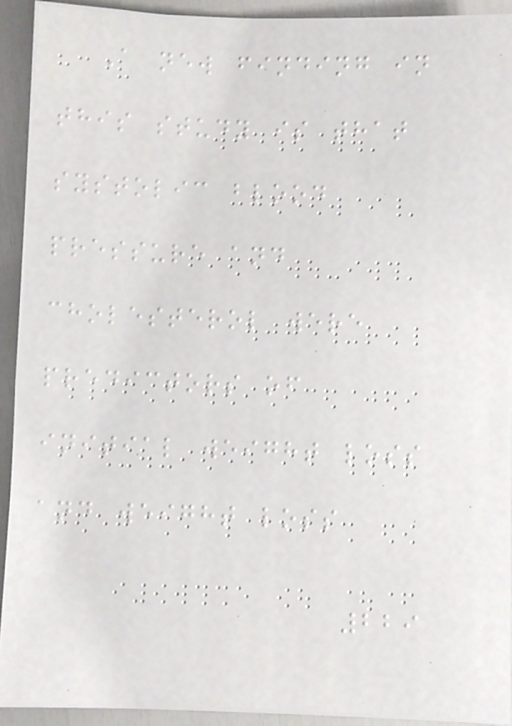A new finding in
this study is that
systolic blood
pressure and
cholesterol were
predictors of
initial weight loss
and weight loss
229
